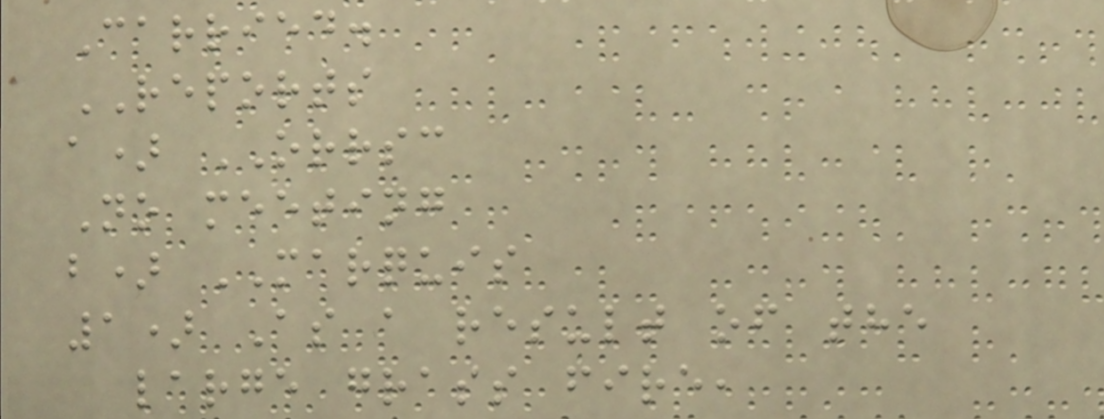Carried.
REPORTS
a) ORRSC
No meeting
b) MARQUIS
1) As a result of the
large grass fire,
